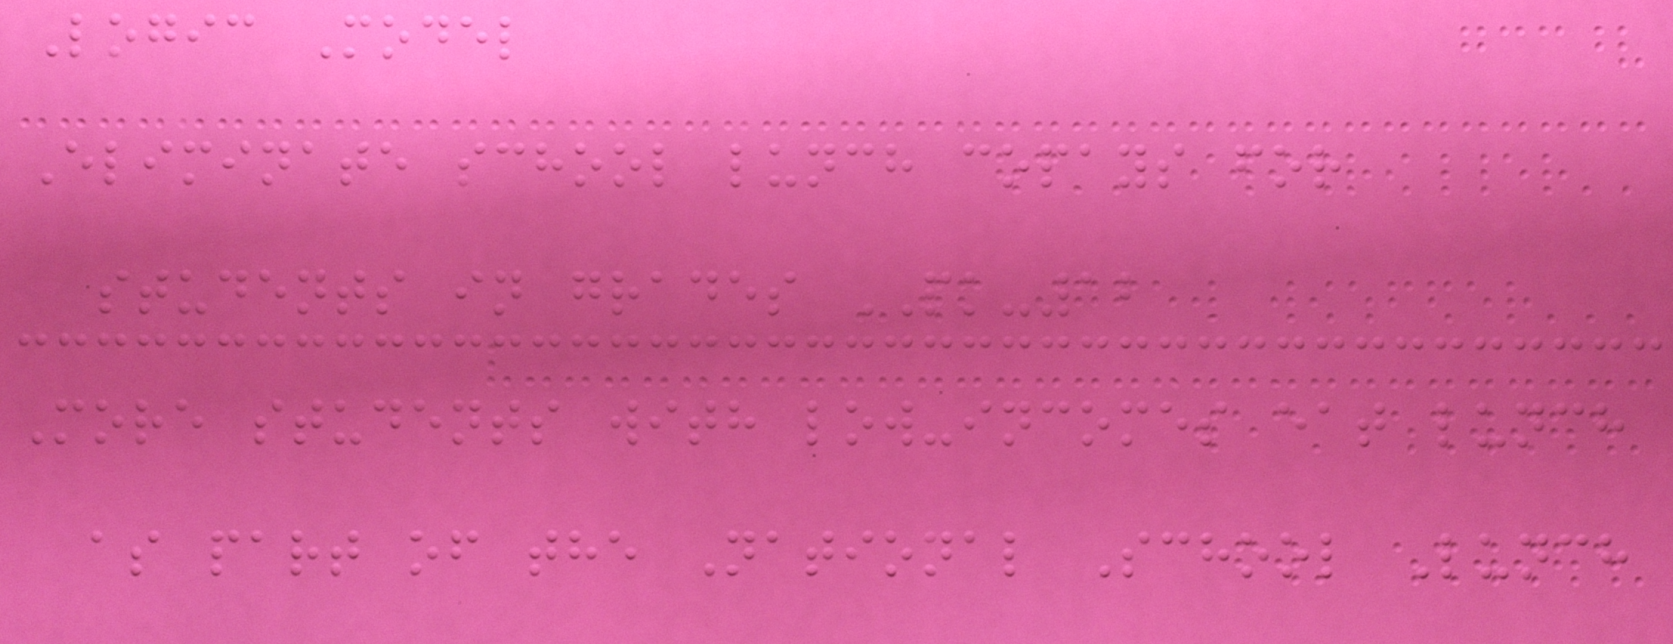Logic Model
Eliminate school lunch copays for
students in grades PK-12
More students with low-incomes eat lunch
as part of the National School Lunch
